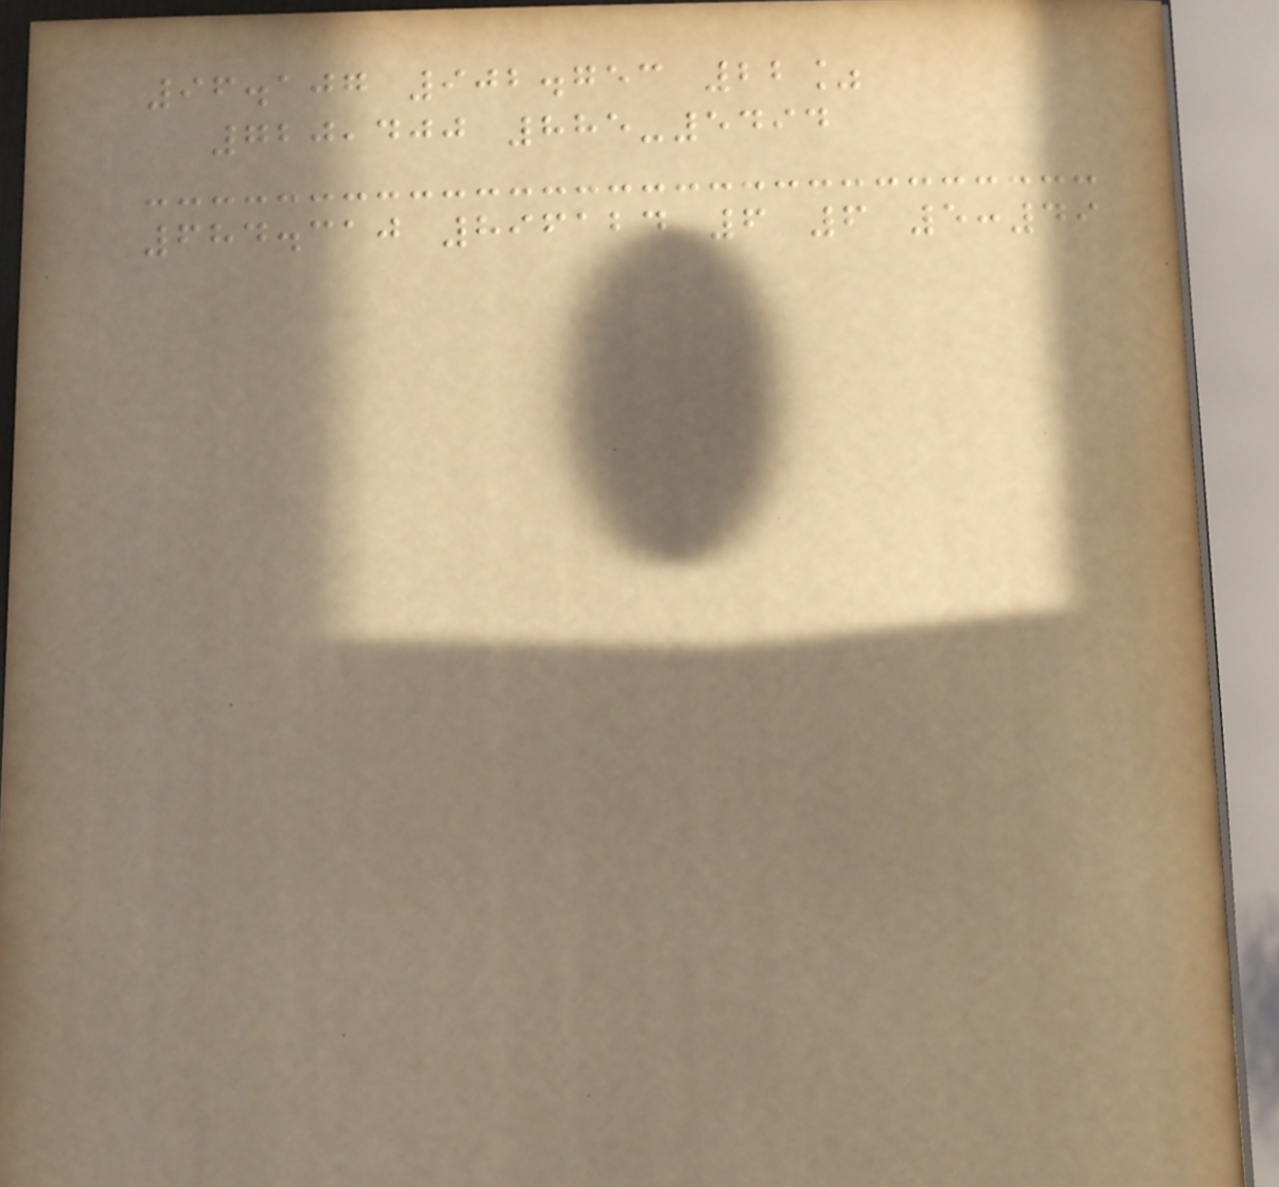96.107 902.753 22%
720,400 885-5494
684.310 896124 6 6 5:49
